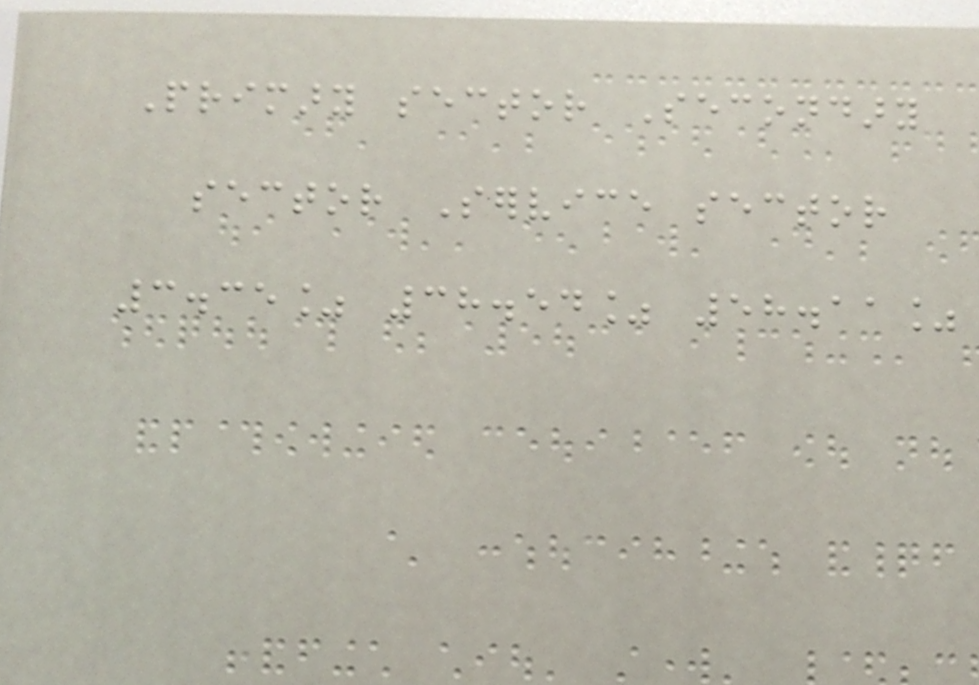Primary sector Secondary
sector Service sector
3.35% 38.54% 58.11%
